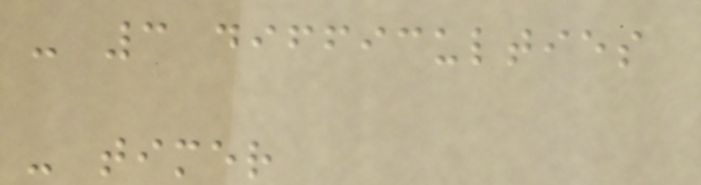- 3 difficulties
- timer
